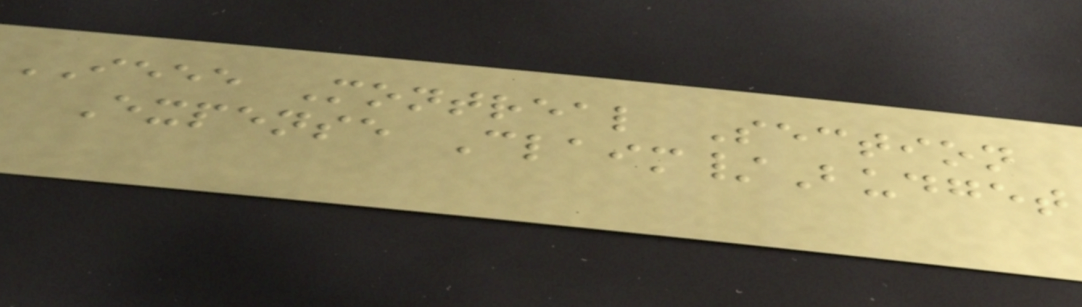IEEE Montreal Section
Expense Claim/Budget
